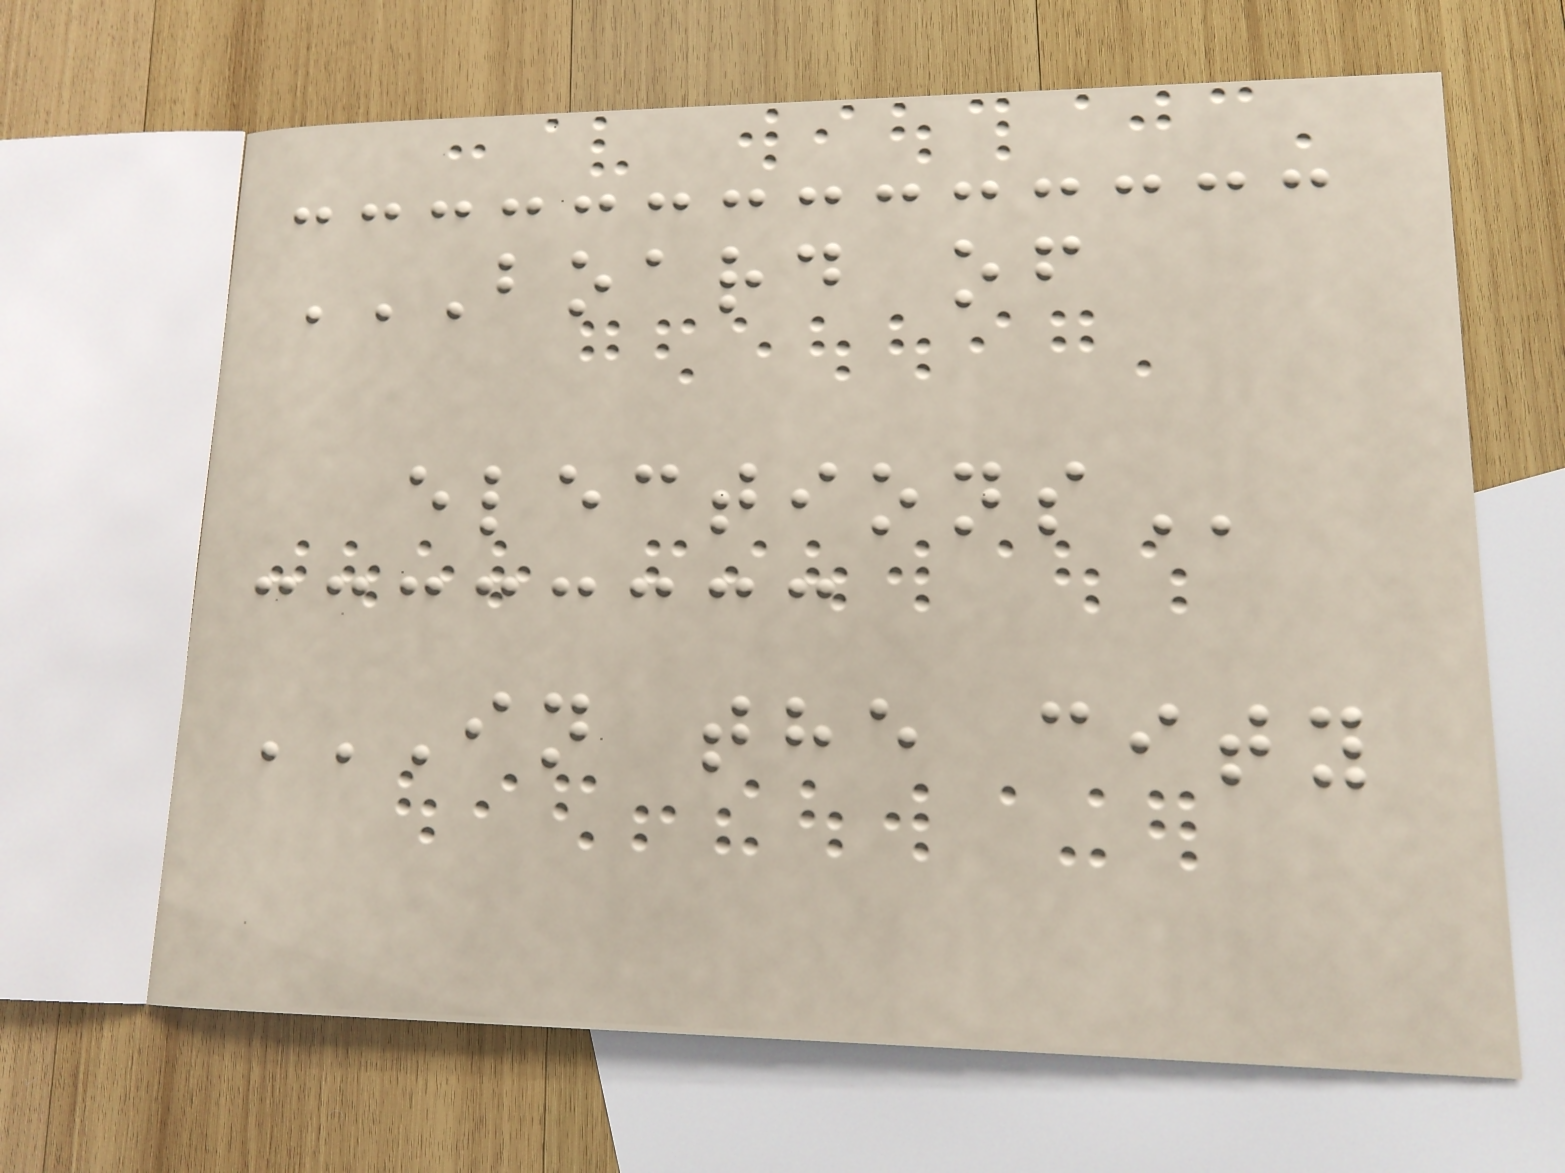BOARD OF
ELECTIONS
IN THE CITY
